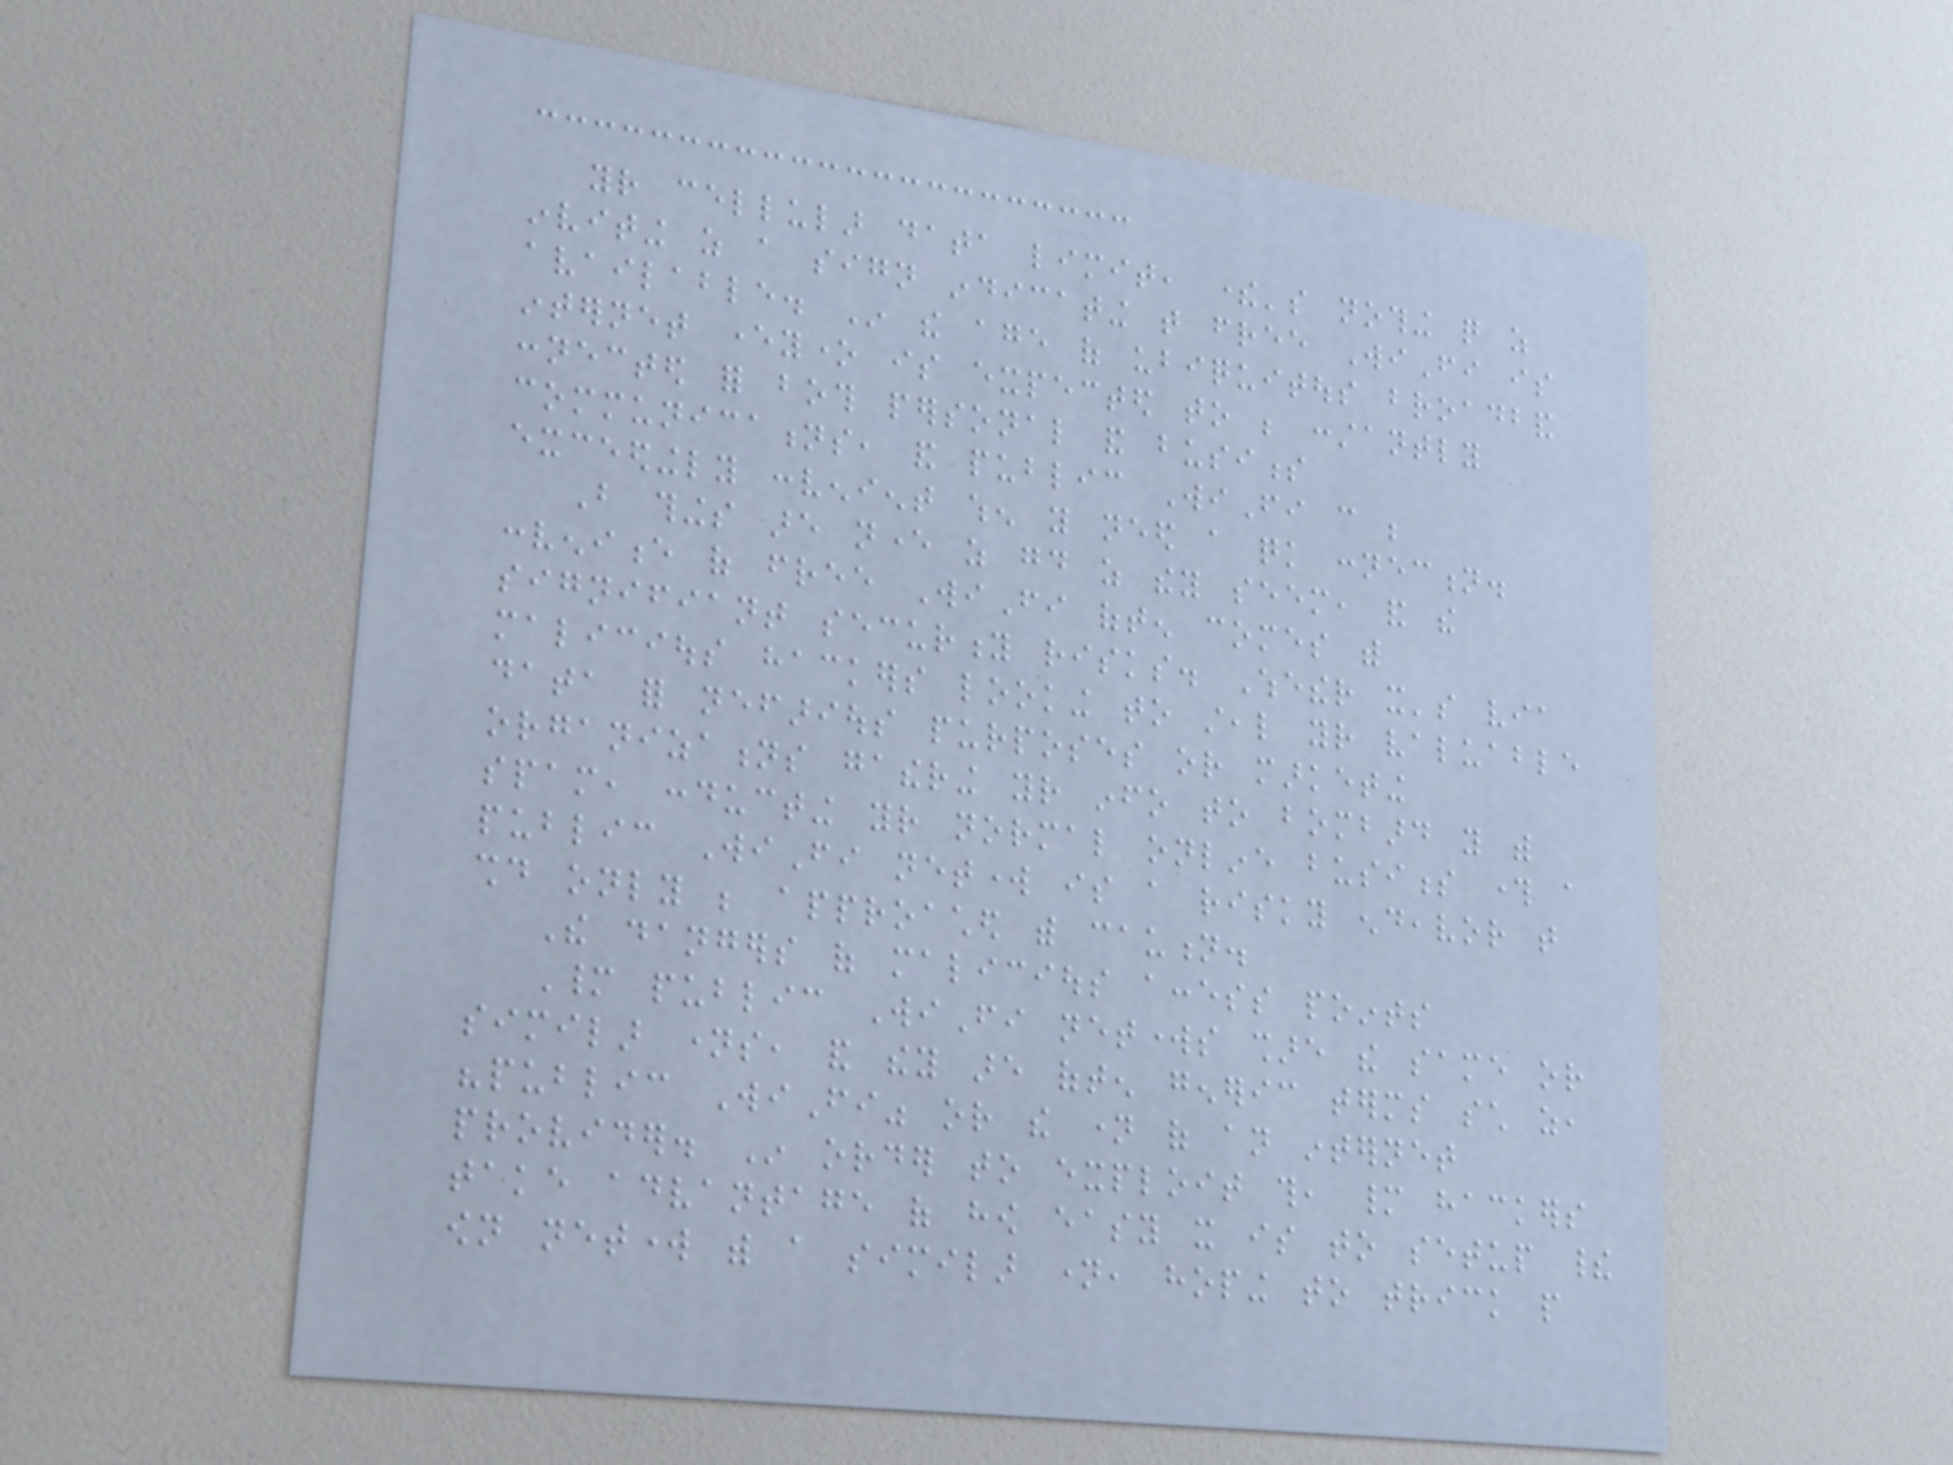your cellular data limit, there's nothing quite as
inviting as a sign indicating that free WiFi is
available. In the age of ubiquitous broadband
internet everyone is expected to be constantly
connected for both personal and business
communications, and public WiFi can be
exceedingly convenient when you need a quick connection.
But things are never as good as they seem, and the
convenience of free WiFi often comes with
signifiant security risks. Whether it's via
malicious hackers looking to steal your valuable
data for nefarious purposes or marketing
organizations gathering your info to bombard you with
spam, conducting your normal online business through a
public WiFi network is a risky endeavor that
should only be approached with caution.
The dangers of malicious access points
Many public WiFi networks share the same or
similar names, and they are often generic terms such as,
"public WiFi" or the name of an internet
provider. In order to exploit this, many hackers
take advantage of how easy it is to setup their
own network with a similar name, hoping to trick people
